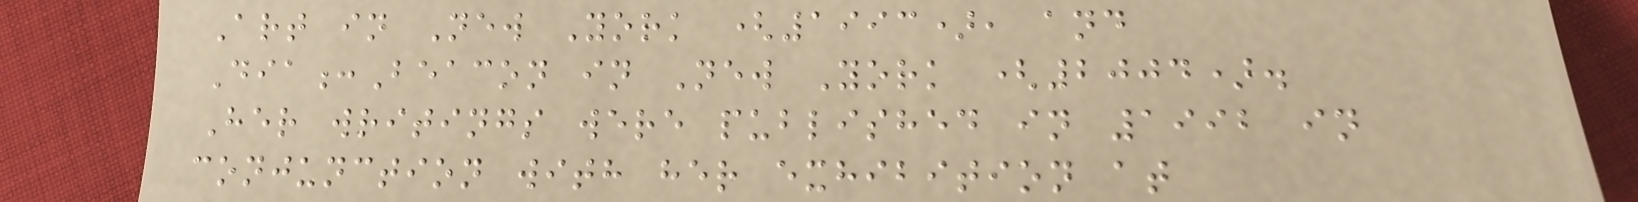Art in New York (1993), and
Dia:Beacon in New York (2004).
Her writings were published in 1992 in
conjunction with her exhibition at
